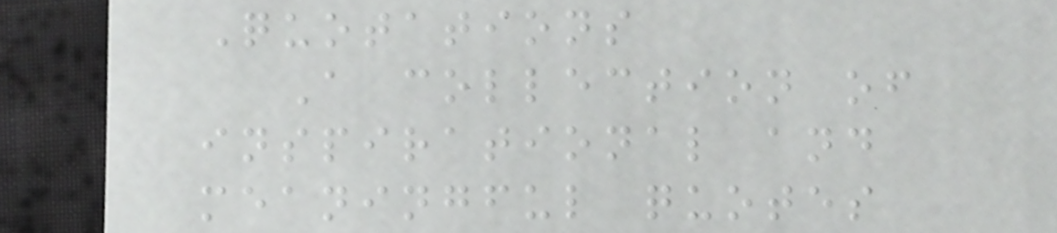Quotations
A collection of
inspirational and
meaningful quotes
